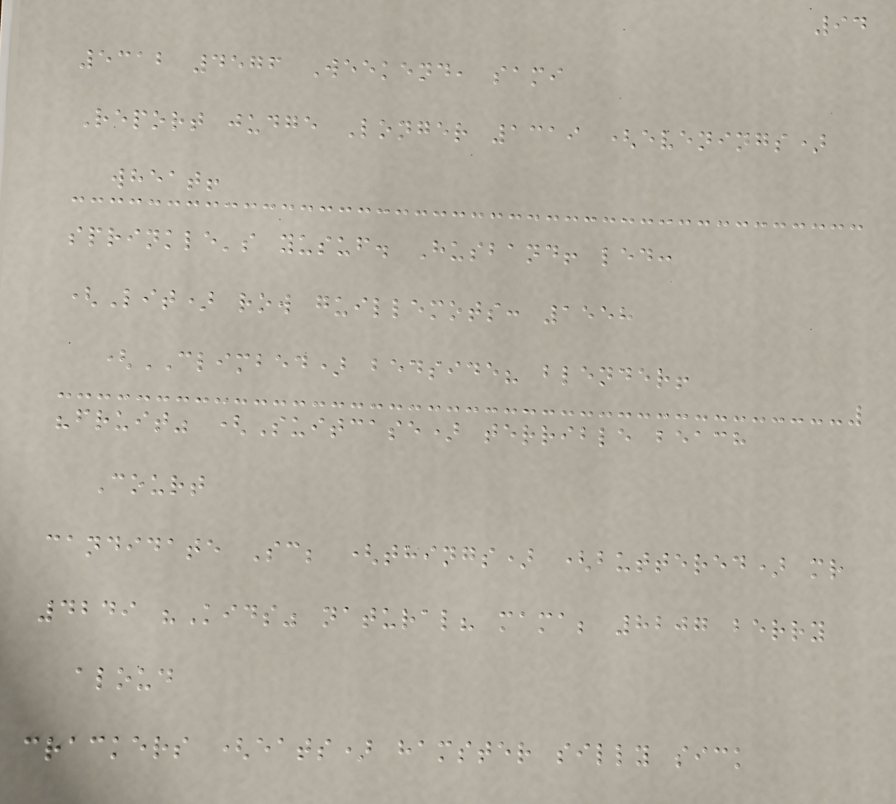94
5312 4576 Weekend, sami
Report judge Longer 1319 (evenings)
wheat!
sprinkle's yusuf. Husband! led:
(Lit) row guillemots: 1558
(CLIMBED) bedside? blender!
"fruit" (Suitcase) terrible beach
Court
candidate Sc; (things) (buttered) mr
4249 "Kids" natural? mama; 8207 berry
aloud
crackers (eats) hamster silly sick
